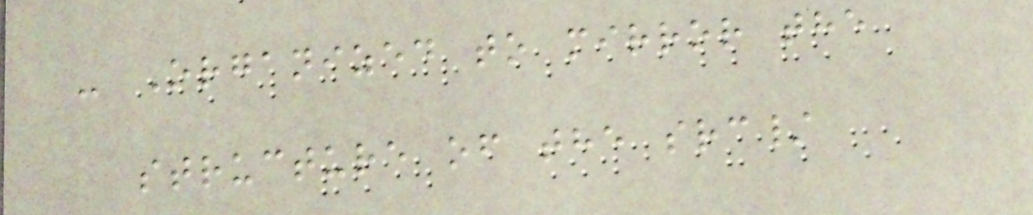- Organized to mirror the
structure of the src/
